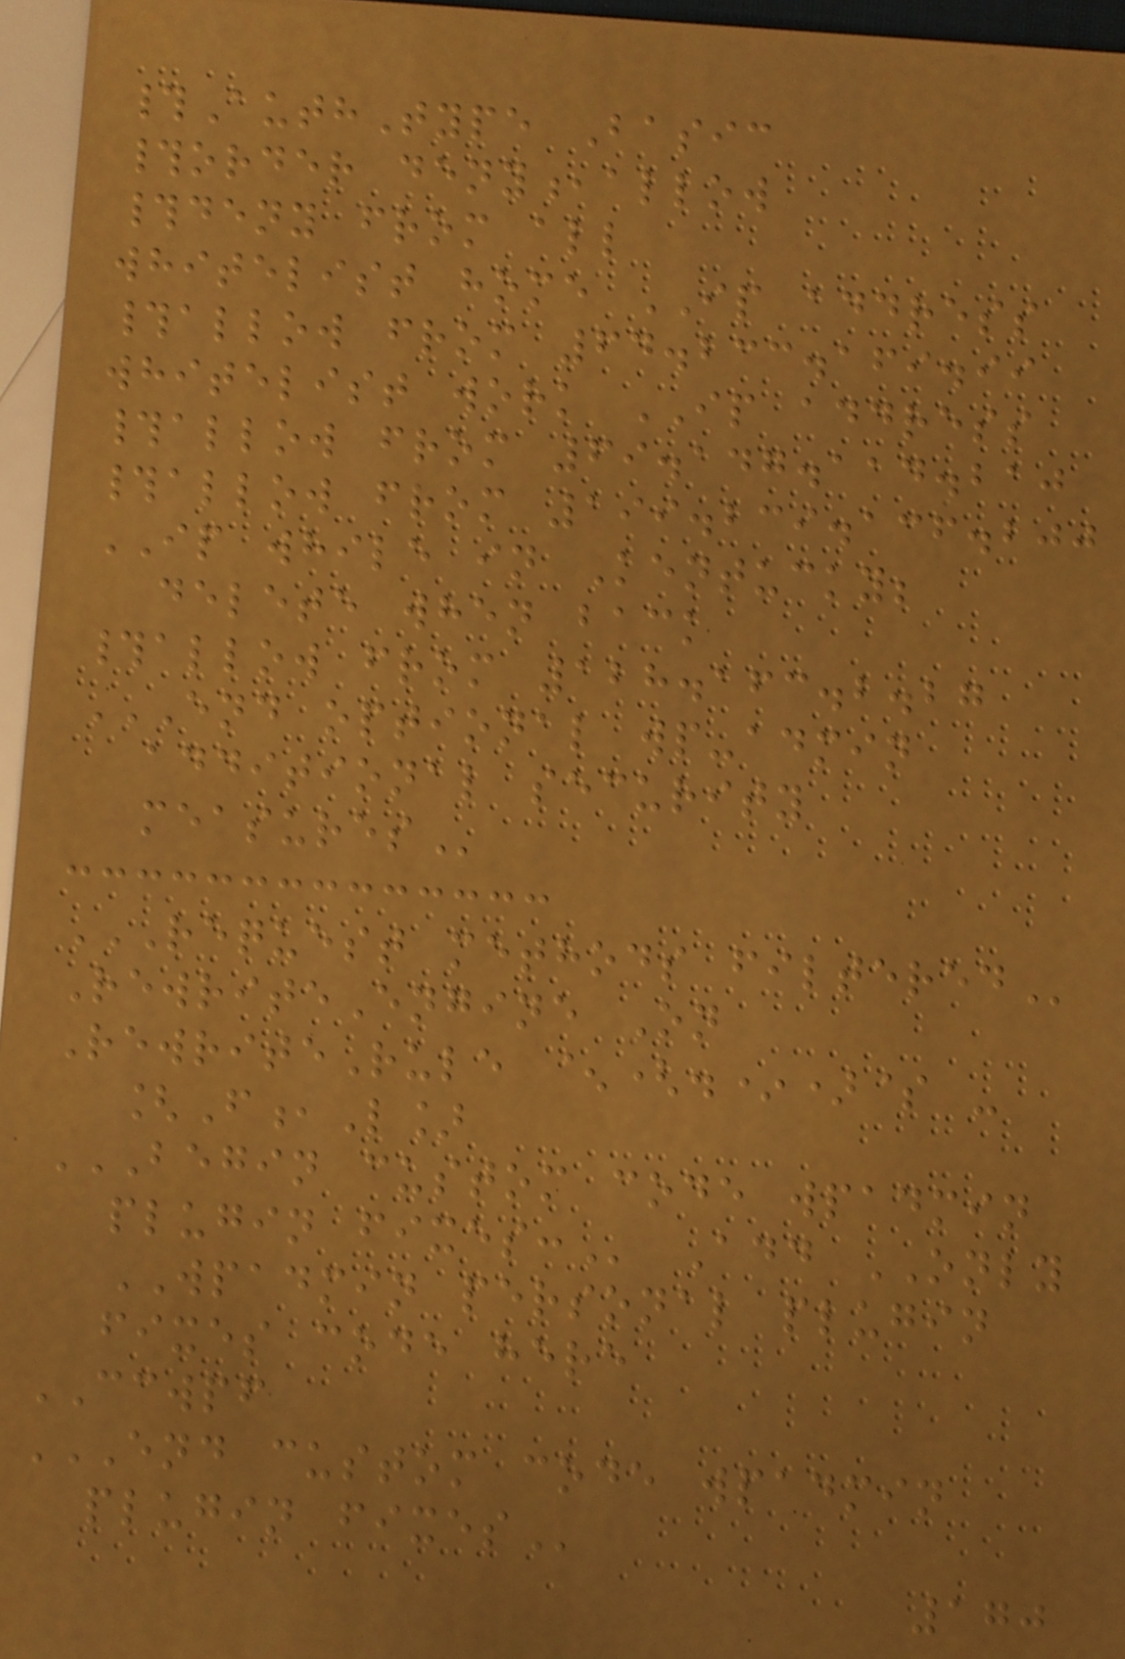#AuthType Basic
#order deny,allow
#deny from all
whitelist home IP address
#allow from 64.233.169.99
whitelist work IP address
#allow from 69.147.114.210
#allow from 199.239.136.200
IP while in Kentucky;
delete when back
#allow from 128.163.2.27
END OPTIONAL WP-ADMIN
ADDITIONAL SECURITY
MEASURES
REQUEST METHODS FILTERED
RewriteEngine On
RewriteRule ^(.*)$ -
[F,L]
BEGIN CUSTOM CODE WPADMIN
PLUGIN FIXES: Add ONLY
WPADMIN personal plugin
fixes code here
CCWPF
END CUSTOM CODE WPADMIN
PLUGIN FIXES
170
